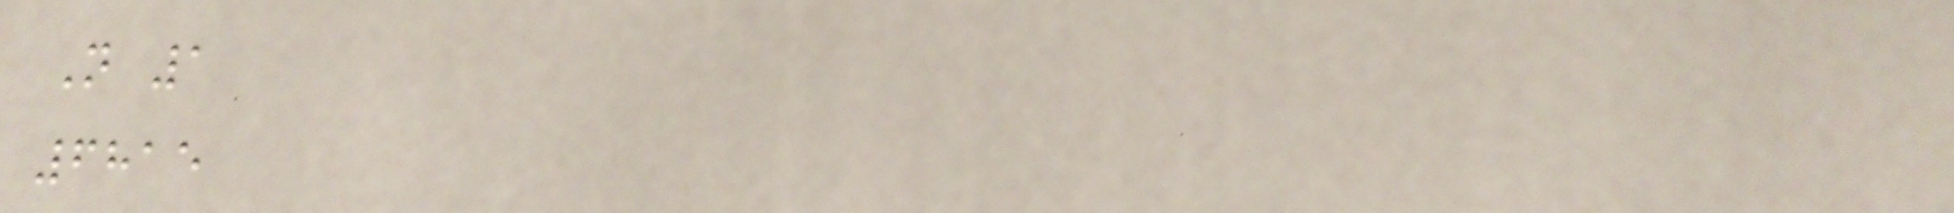N 1
6815
